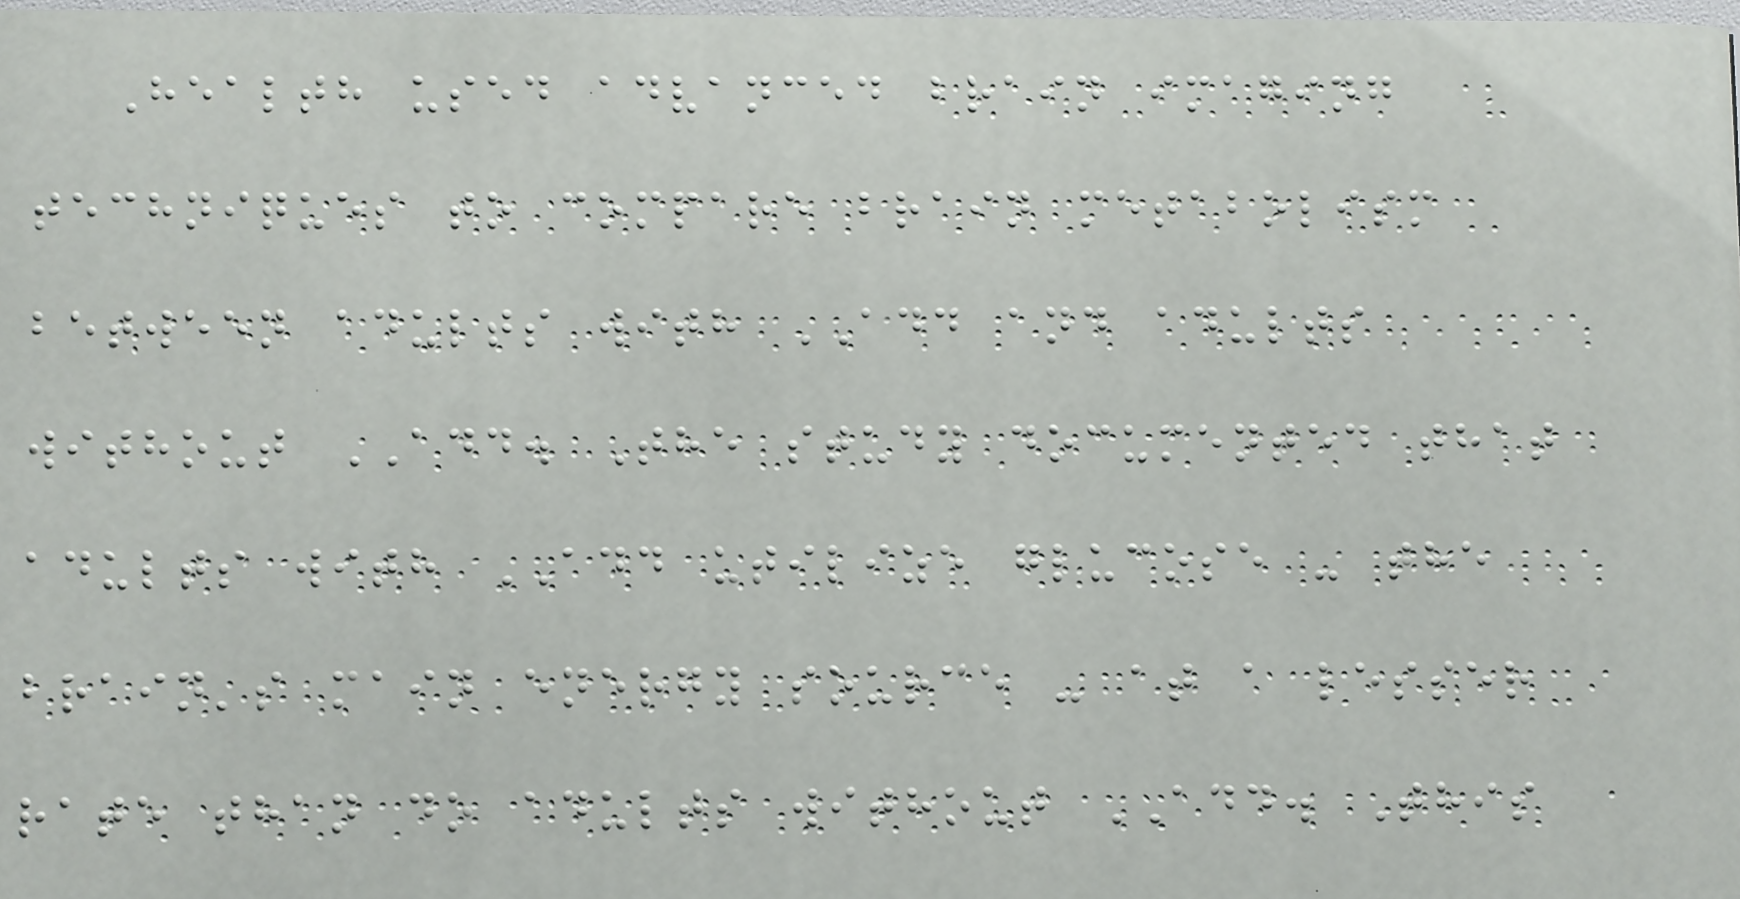Health used advanced brain imaging
techniques to compare brain metabolism
between adults with ADD and adults
without ADD. The study documented that
adults with ADD utilize glucose - the
brain's main energy source - at a lesser
rate than do adults without ADD. This
